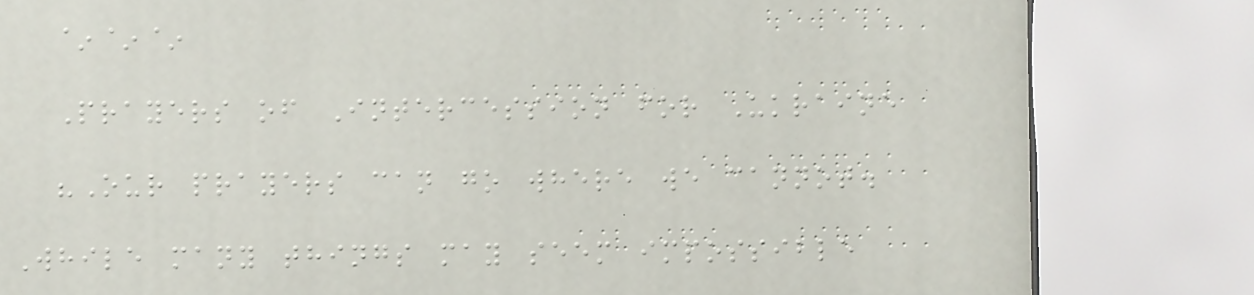~~~
Prayers of Intercession for Ukraine
"Our prayers can go where we cannot.
While many things may seem impossible
